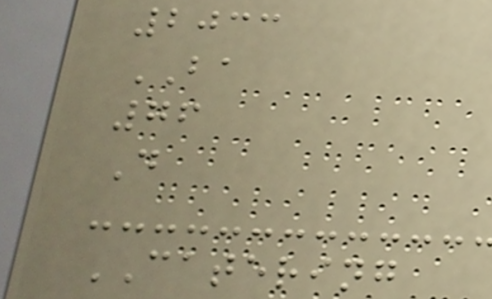2033
BA
76
D
CATERING
